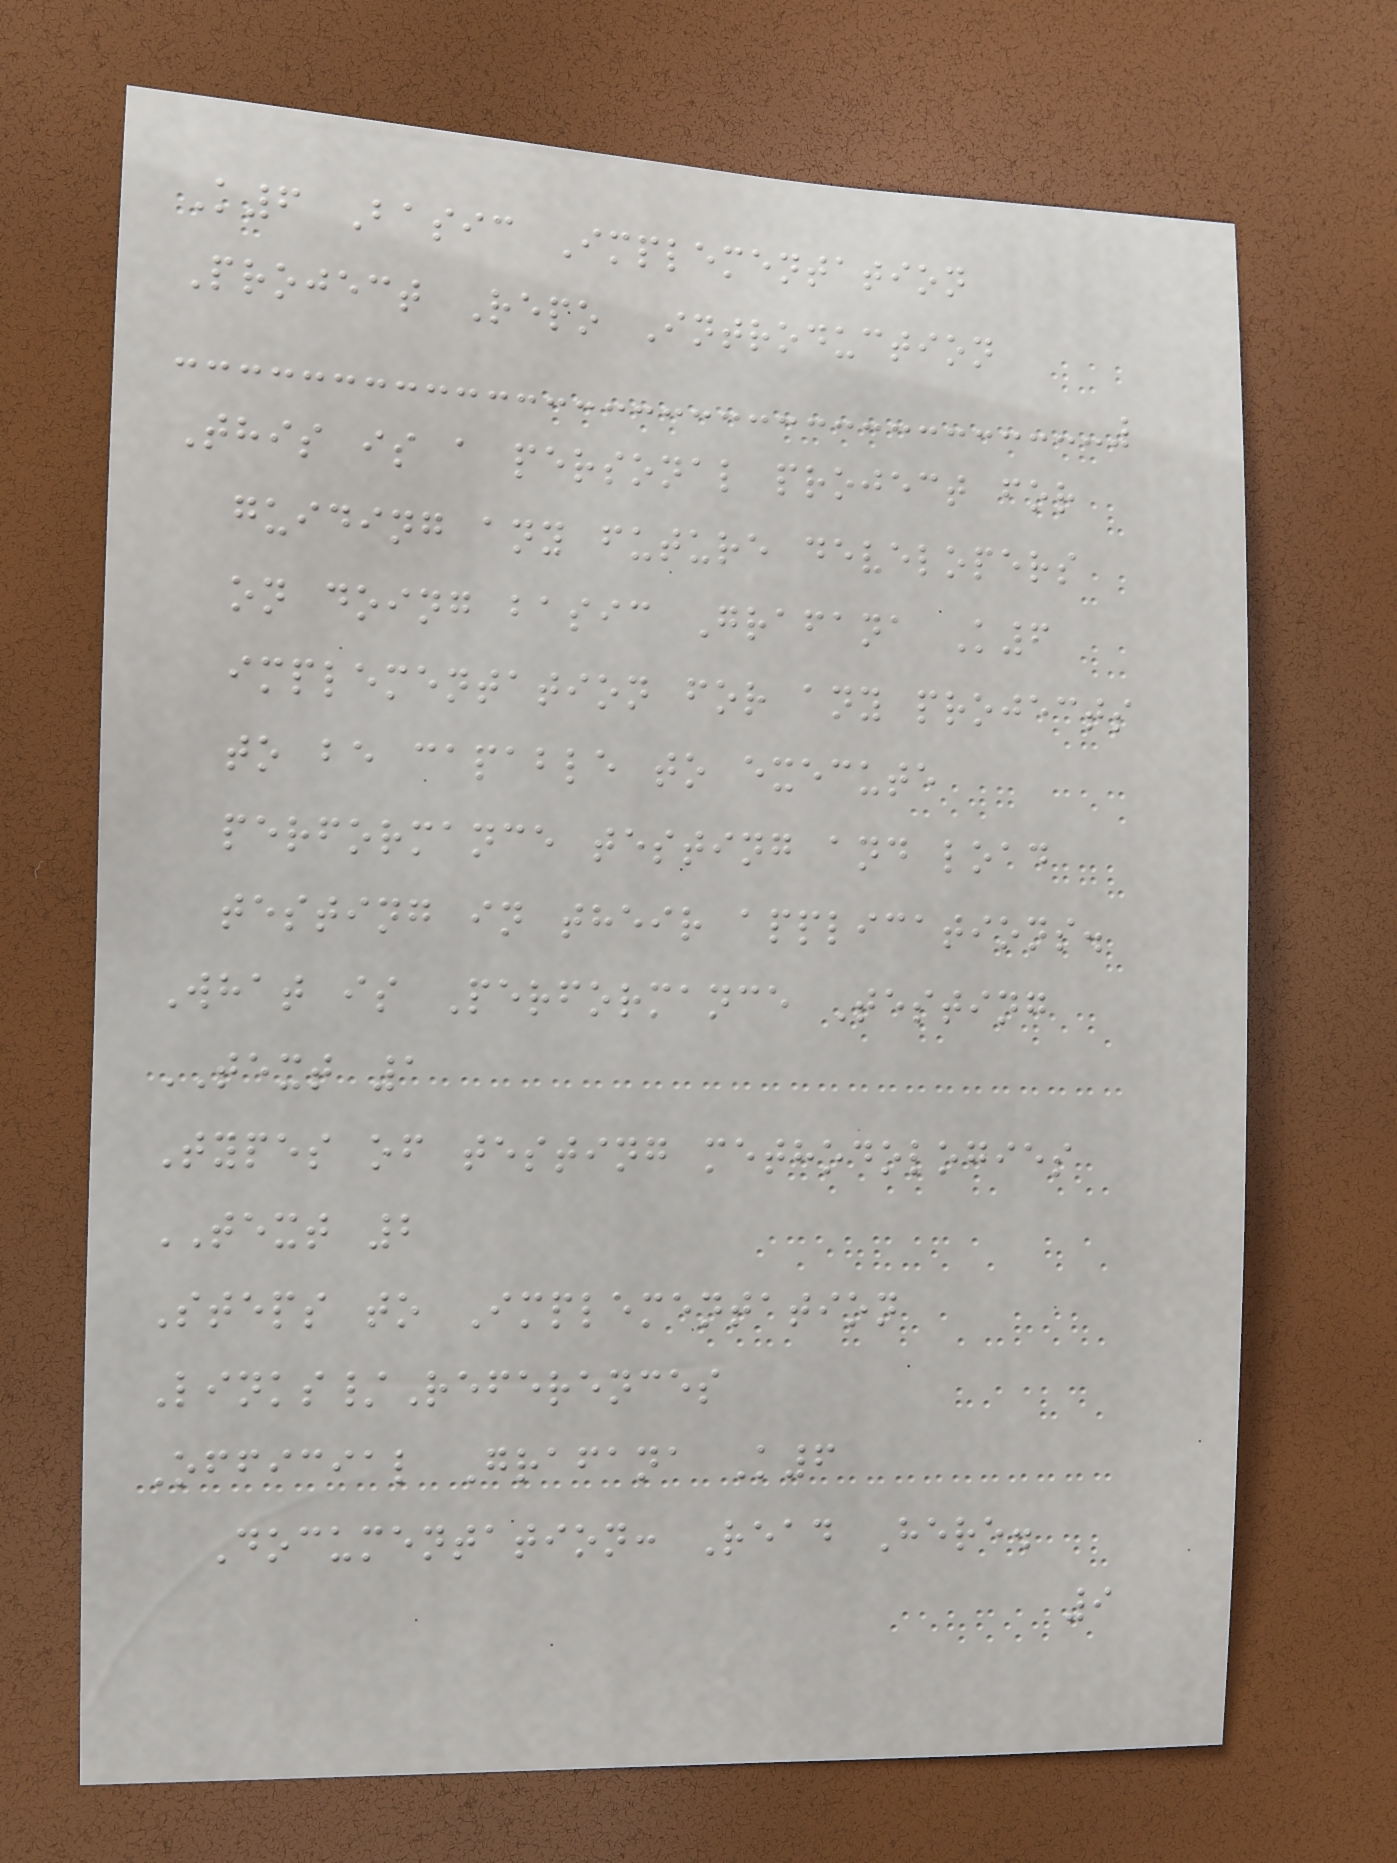K6 Basic Implementation
Project Repo Introduction
This is a personal project for
guiding any future developers
on doing basic Grafana K6
implementation for any projects
to be capable to execute
performance testing and load
testing in their applications.
What is Performance Testing
TEXT 1
Types of testing methodologies
TEXT 2
Steps to Implementation
Links/References
Official Grafana K6
Documentation: Read Here.
9
